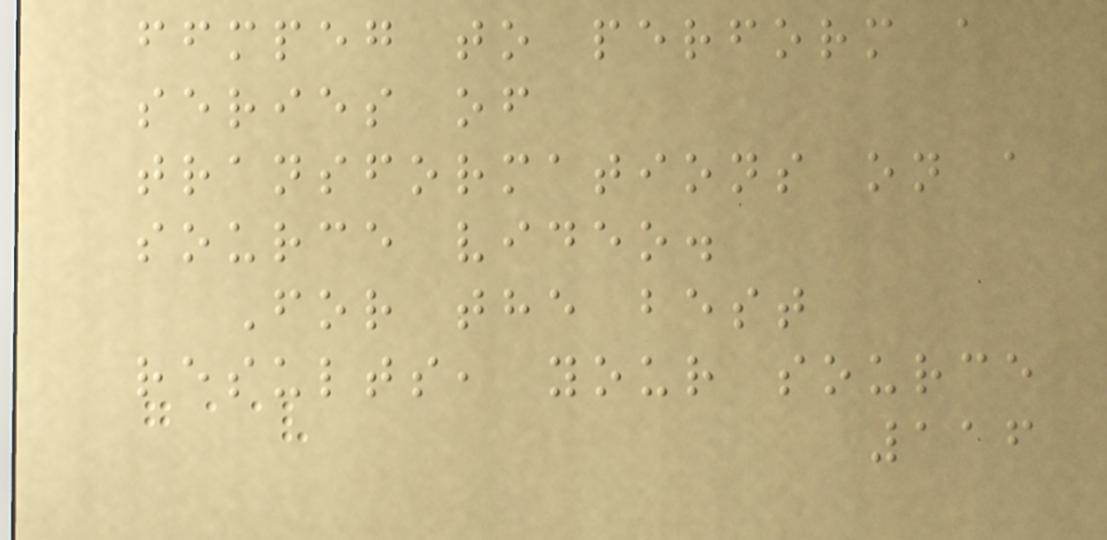ffmpeg to perform a
series of
transformations on a
source video.
For the best
results, your source
116
